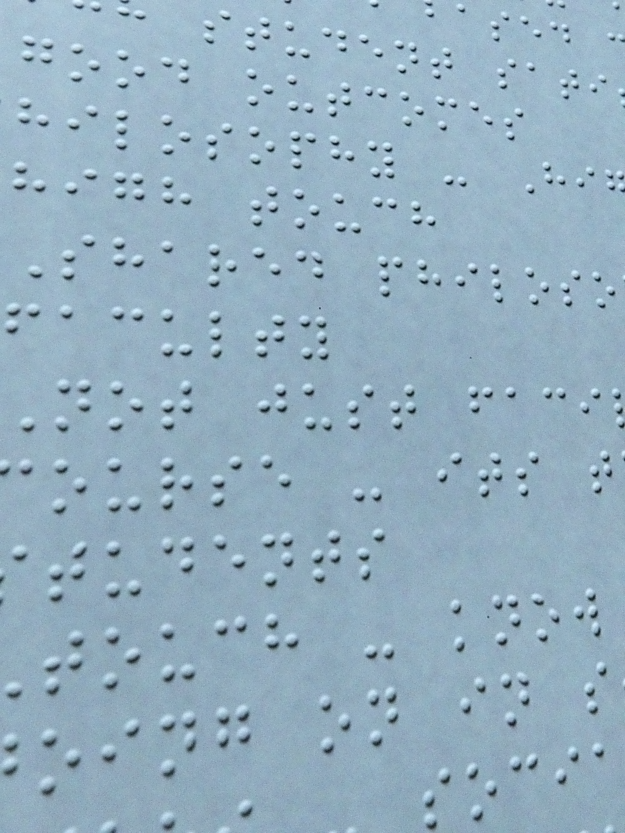student sati
good outcomes
hilosophy - Hi
high touch
Shared philoso
faculty
not just faci
ourse - its t
tudents
touch - know
oing on in s
